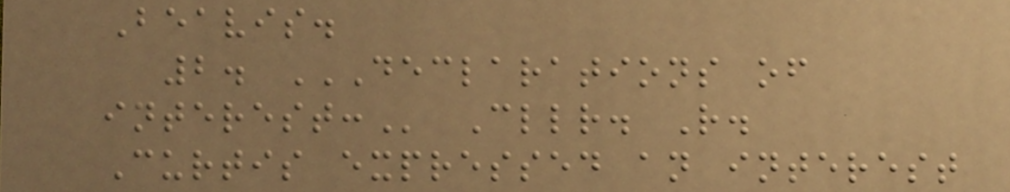Beavis.
2. DECLARATIONS OF
INTEREST: Cllr. R.
Curtis expressed an interest
